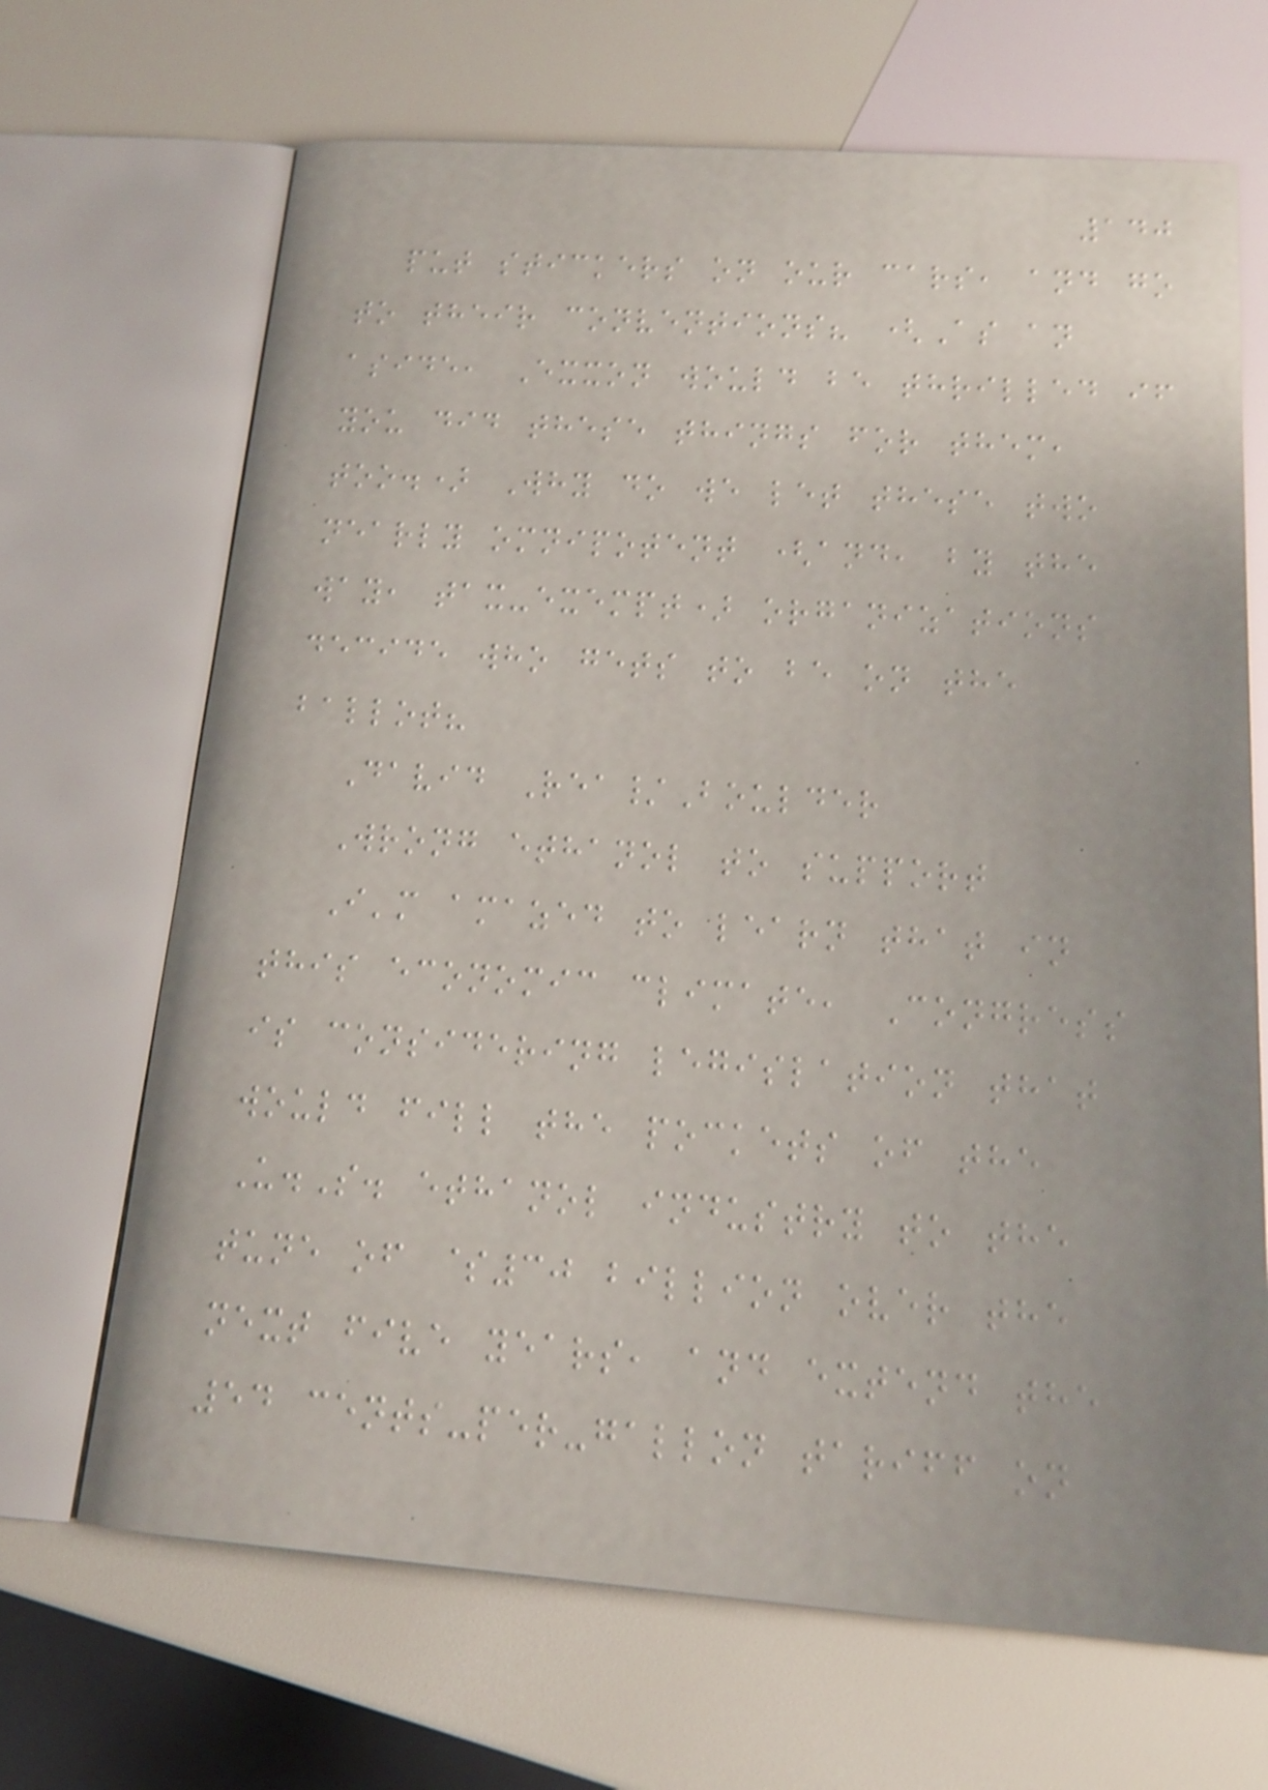140
put stickers on our cars, and go
to their conventions? (As an
aside, Exxon would be thrilled if
you did these things for them,
too.) Why do we let these two
nearly omnipotent (and, by the
way, tax-exempt) organizations
decide who gets to be on the
ballot?
David Rea/Boulder
Wrong ethanol to support
I'm amazed to learn that in
this economic climate, Congress
is considering legislation that
would fill the pockets of the
U.S. ethanol industry to the
tune of $30 billion over the
next five years, and extend the
54 cents-per-gallon tariff on
